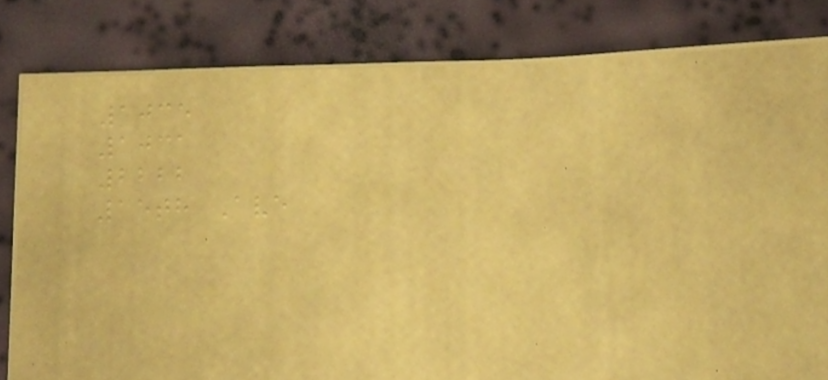1035
1031
2222
15th Ave
